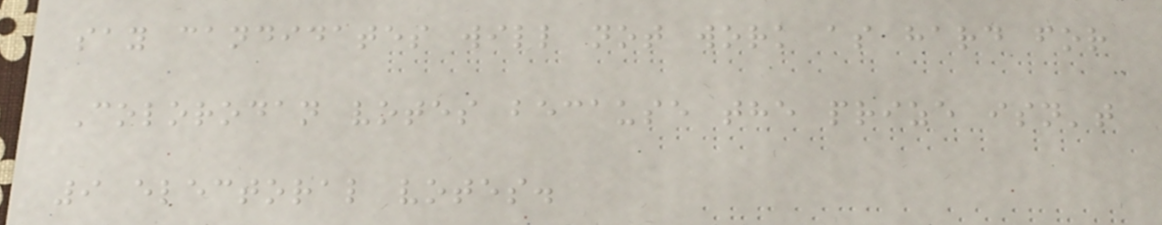say candidates will not work as hard for
Colorodan votes because the prize isn't
9 electoral votes.
